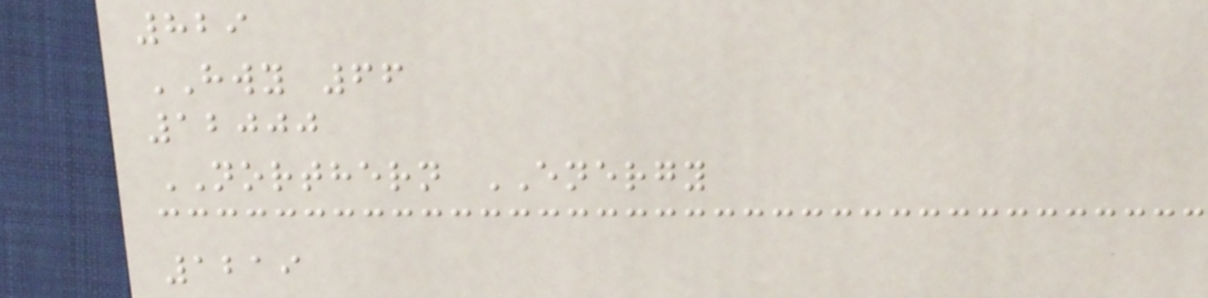829
HWY 66
12000
NORTHERN ENERGY
1219
